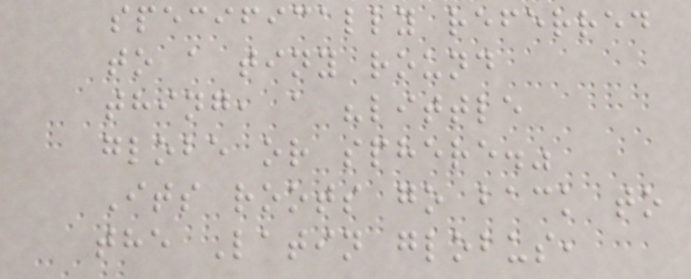specifically referred
to a tiny round
thing, a "little
globe or sphere."
Its roots go back to
the Latin globus,
